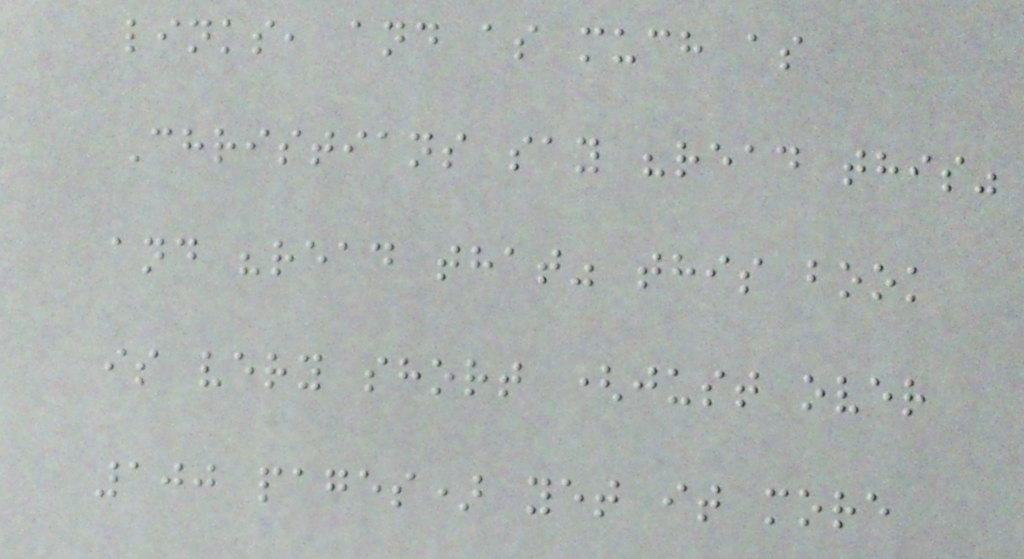links, and as much as
Christians say "read this"
and "read that" this book
is very short (just over
100 pages) yet it more
